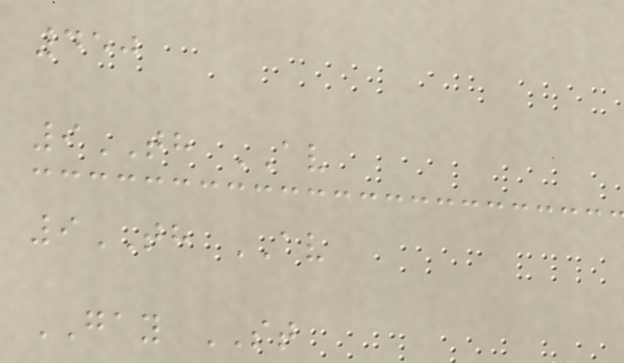450
9TH AV
9TH AV
GAY ST
